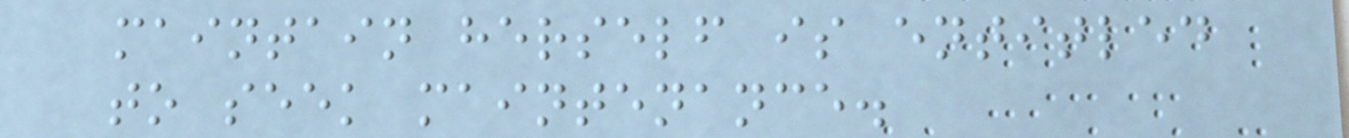maintain herself is entitled
to seek maintenance.
